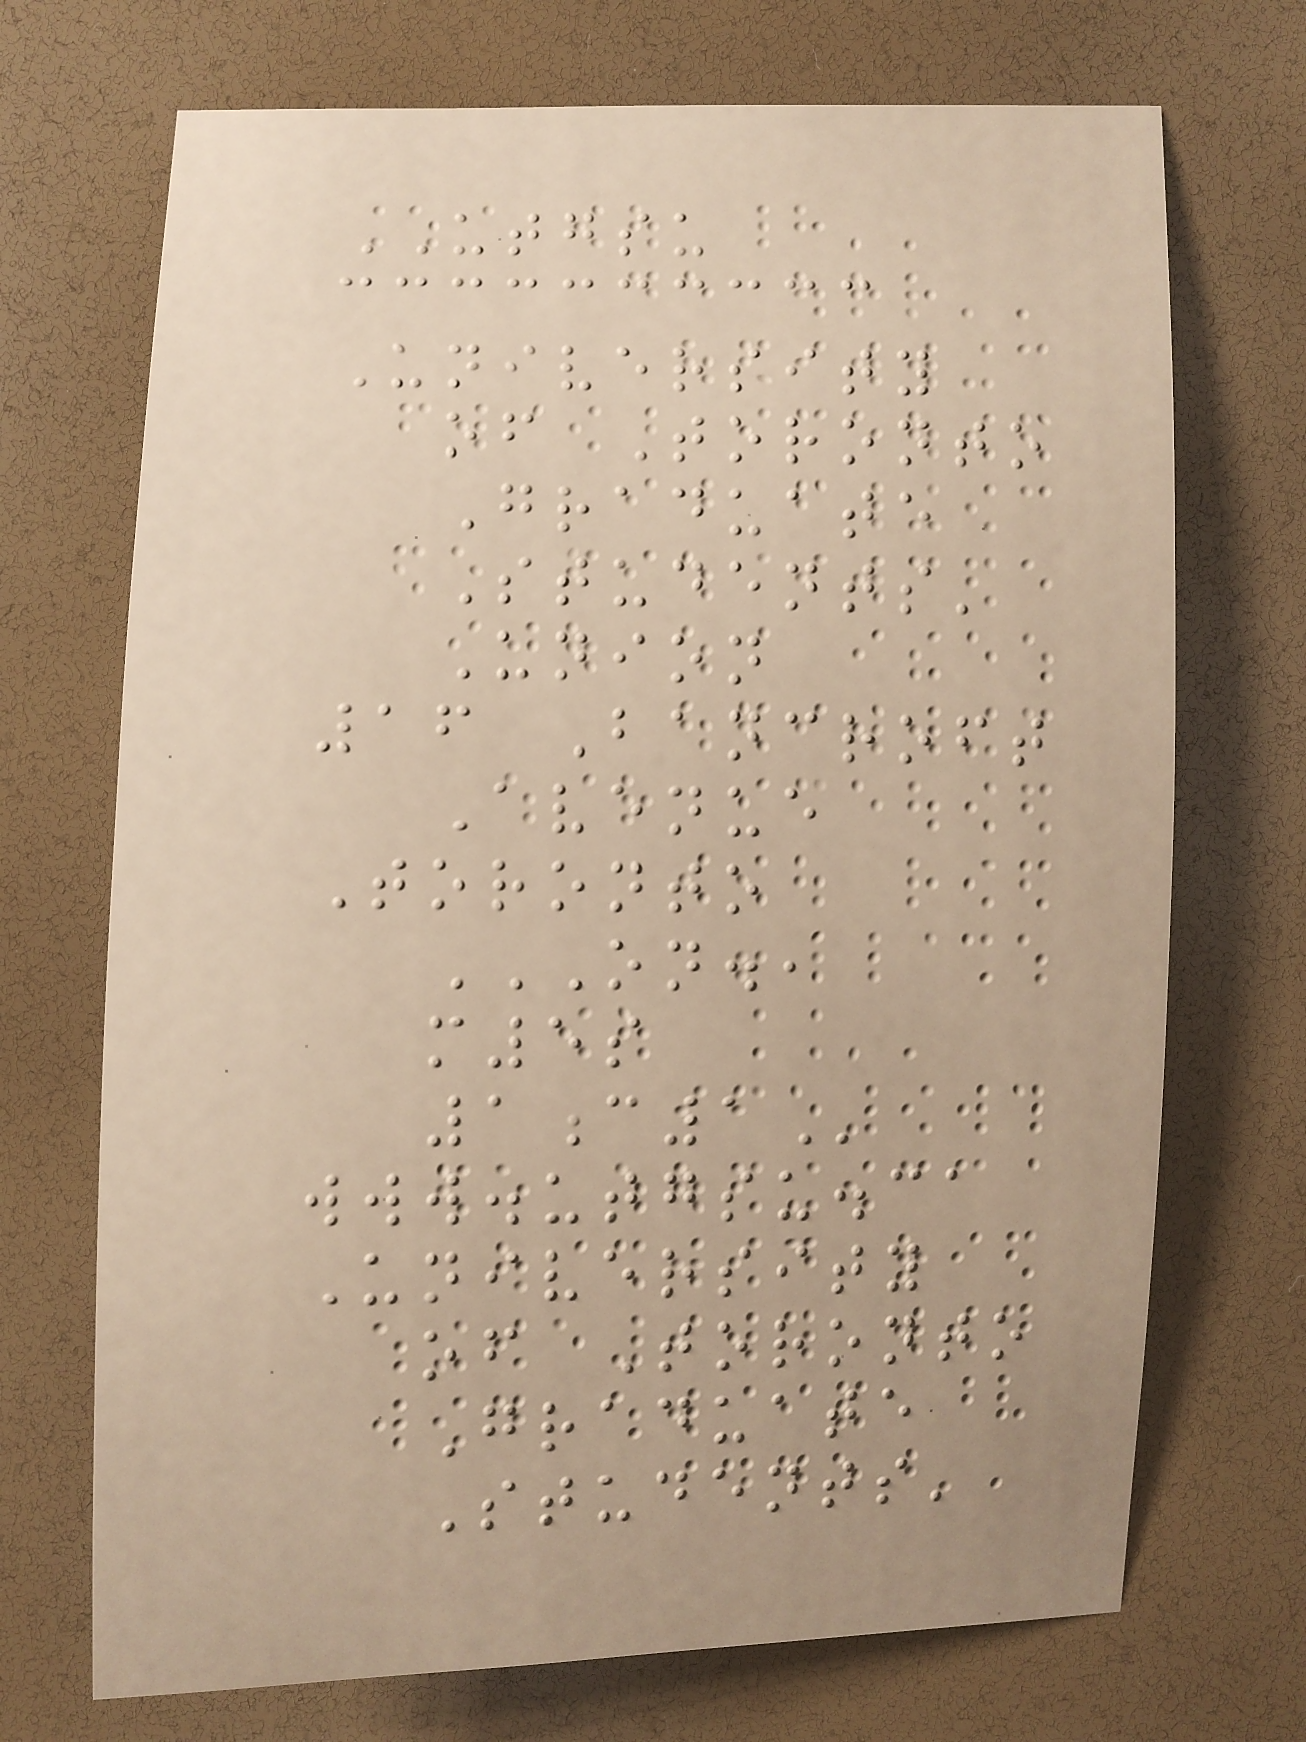UTGSU
University
of Toronto
Graduate
Students'
Union
16 Bancroft
Avenue
Toronto
ON.,
M5S
1C1
www.utgsu.ca
University
of Toronto
Graduate
Students'
